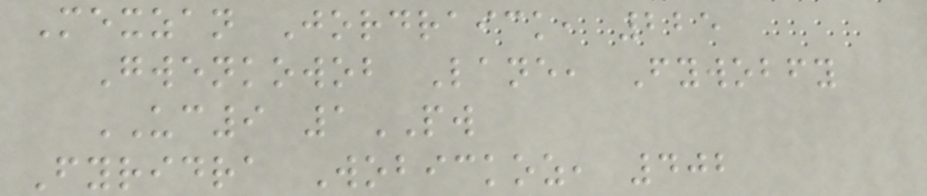Mexzan Jordraick, 225
Gwenkowob Lane, Fywobfy
UC9 1PW
Fyridra Wobickoz, 402
